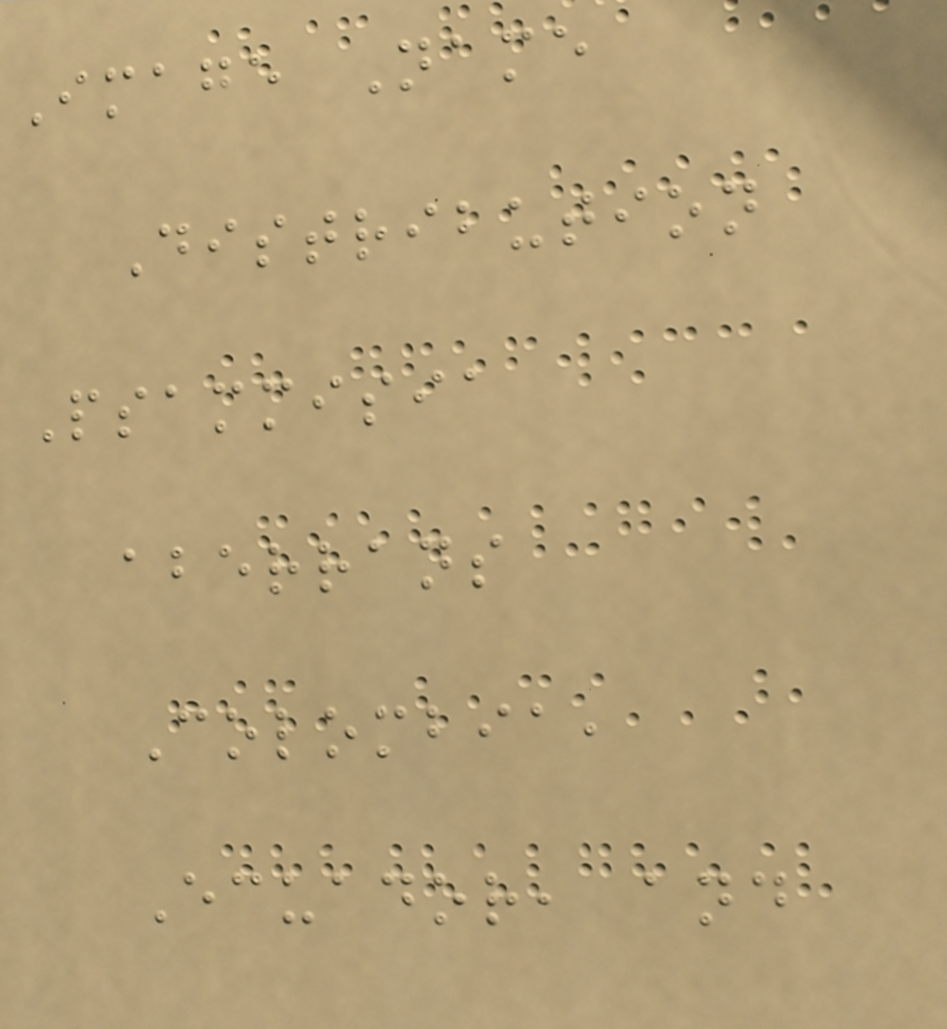Image Name
Distribution
Psammisia
aberrans
Colombia,
Ecuador, and
